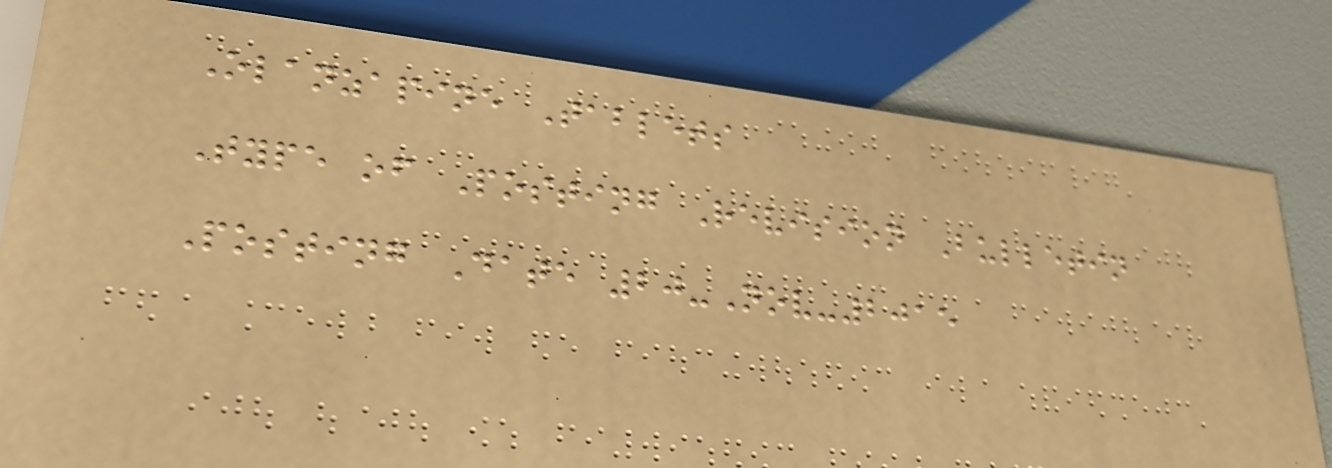Olanzapine Tablets
Type of Posting Revision Bulletin
Posting Date 20-Nov-2015
